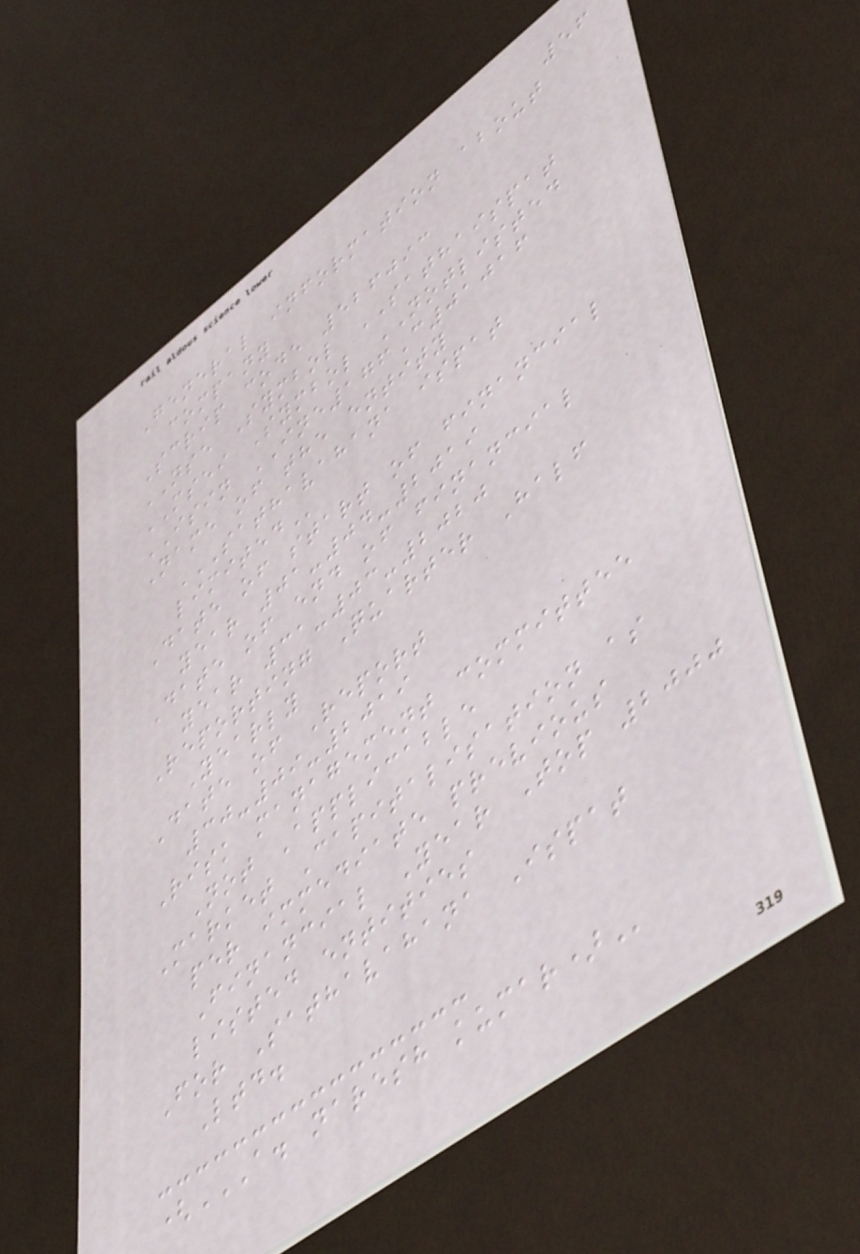56
General information about
company
Scrip code 526093
NSE Symbol SATHAISPAT
MSEI Symbol NOTLISTED
ISIN INE176C01016
Name of the entity
SATHAVAHANA ISPAT
LIMITED
Date of start of financial
year 01-04-2019
Date of end of financial
year 31-03-2020
Reporting Quarter Half
Yearly
Date of Report
30-09-2019
Risk management committee
Not Applicable
Market Capitalisation as
per immediate previous
Financial Year Top 2000
listed entities
For Sathavahana Ispat
Ltd.
(A. NARESH KUMAR)
